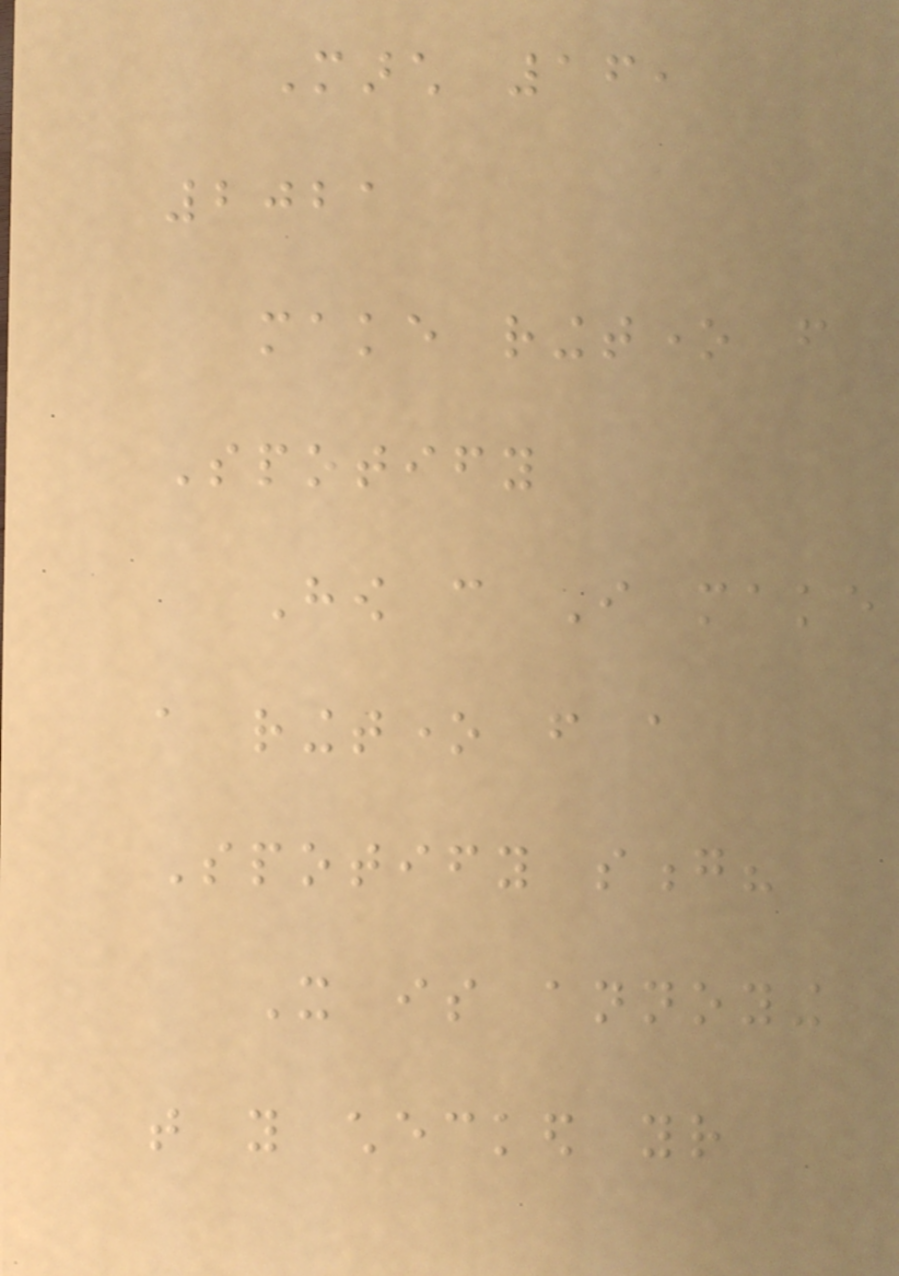March 16,
2021
make ringtone from
Spotify
How can I make
a ringtone from a
Spotify song?
It is annoying
that you checked your
